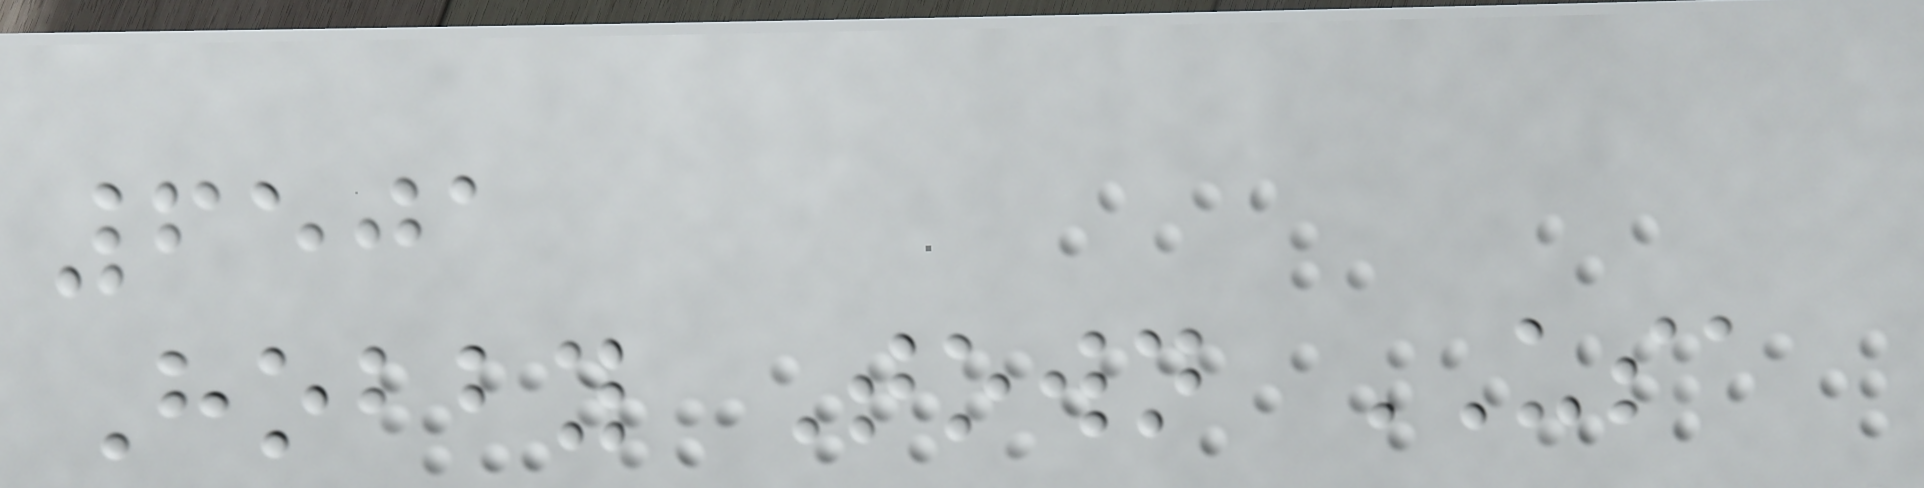6501
Hobby Town USA
